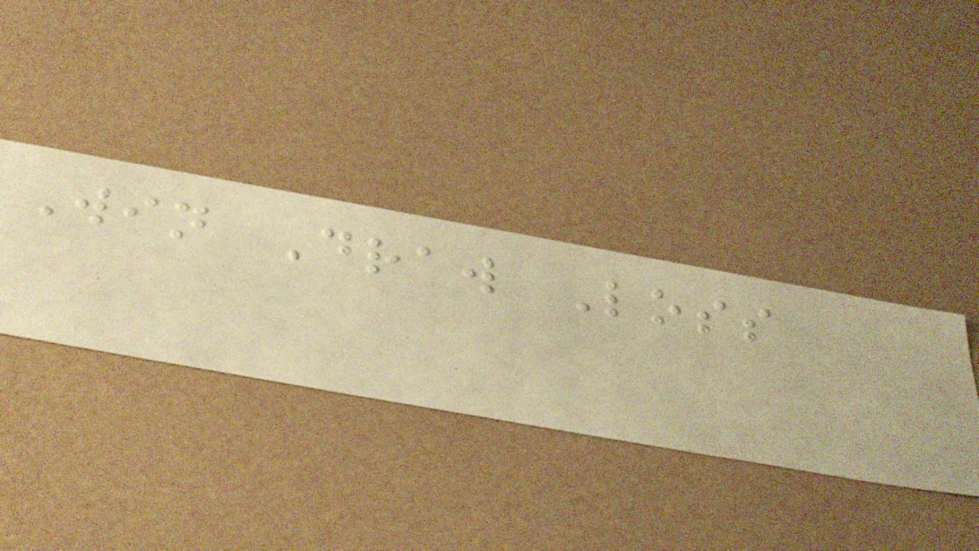Win Draw Loss
